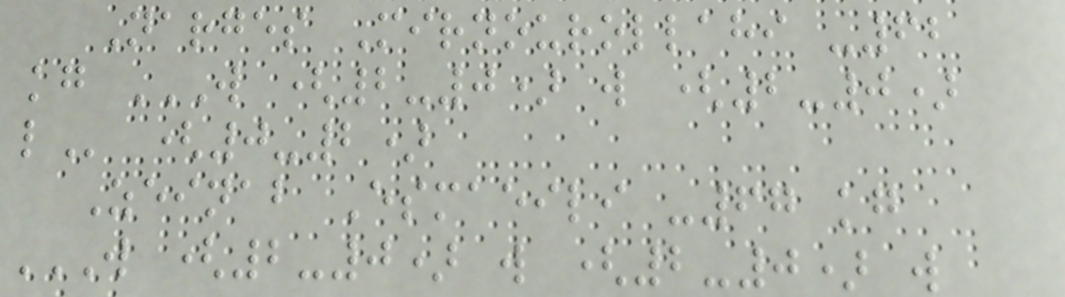Narges Mirnourollahi -62
kg W (2-0) W (2-0)
L (0-2)
Zeinab Esmaeili -67 kg
W (2-0) W (2-0) W
